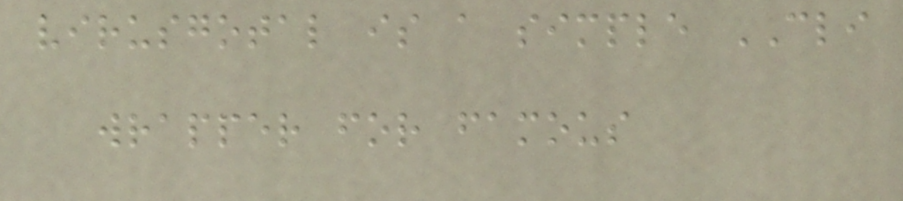virusgotal is a simple CLI
wrapper for famous
